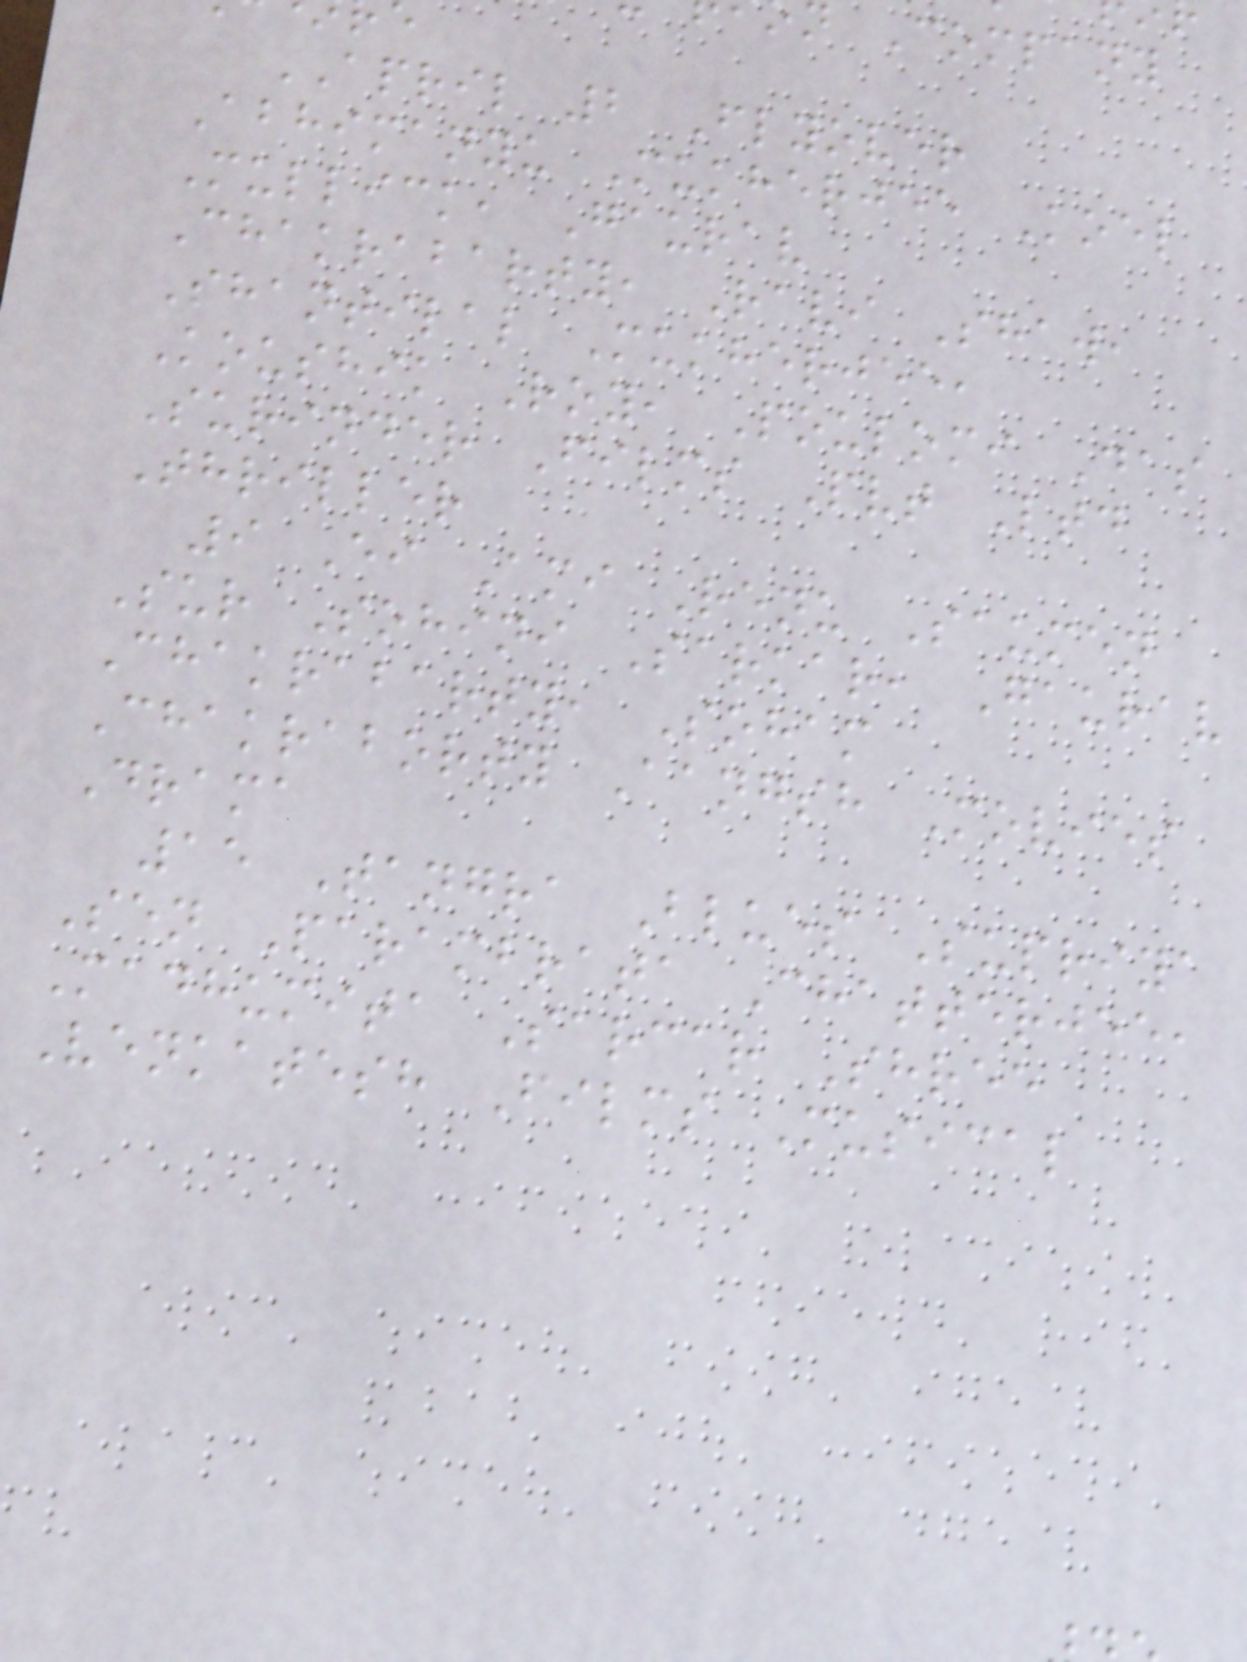Company
APRIL 2 Flyover
Abhimanyu Mukherjee Koel
Mullick, Gaurav
Chakrabarty, Ravi Shaw,
Shantilal Mukherjee,
Koushik Roy, Poulomi Das
Surinder Films Pvt Ltd
Thriller
9 Ei Ami Renu Saumen
Sur Sohini Sarkar, Gaurav
Chakrabarty, Soham
Chakraborty Aangsh Movies
Drama
15 Tangra Blues Supriya
Sen Parambrata Chatterjee,
Madhumita Sarcar Shree
Venkatesh Films Musical
